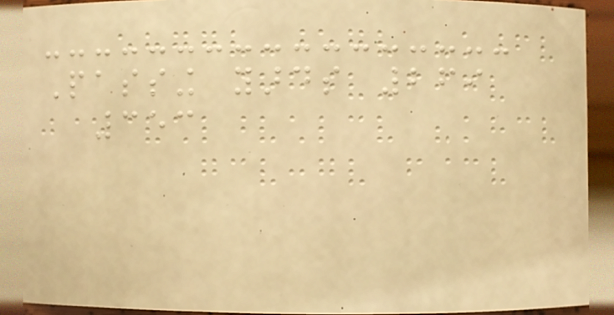Passing yards 269
353
